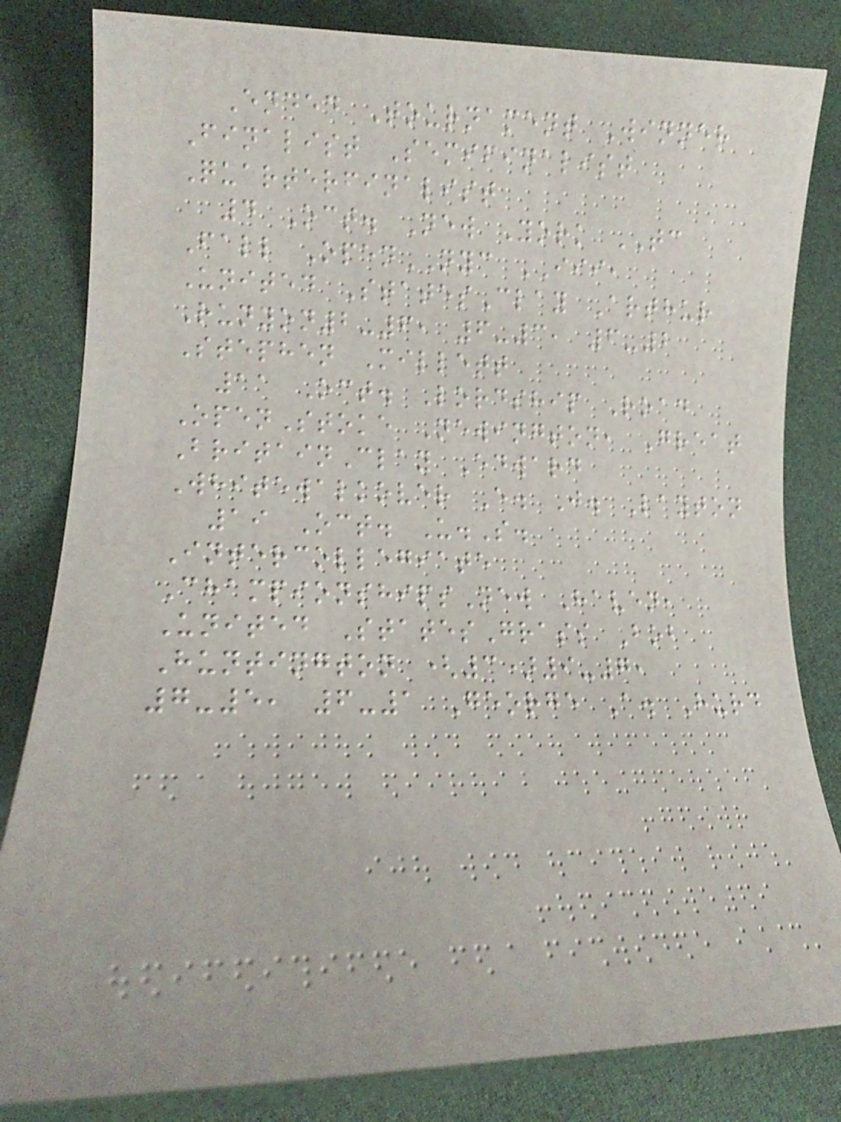Ended Tournament Winner
Finalist Semifinalist
Quarterfinalist
4 Oct. New York TC
Fall OpenNYC III,
United StatesClay Arthur
Runyon2-6, 6-3, 6-2
Stephen Millett
11 Oct. Lordship Road
OpenStoke Newington, Great
BritainClay Edward
Whitewalkover E. J. Layton
19 Oct. U.S.
Intercollegiate
ChampionshipsNew Haven,
United StatesGrass Bob
Huntington (3)9-7,
7-5, 6-1 George A. Hurd
